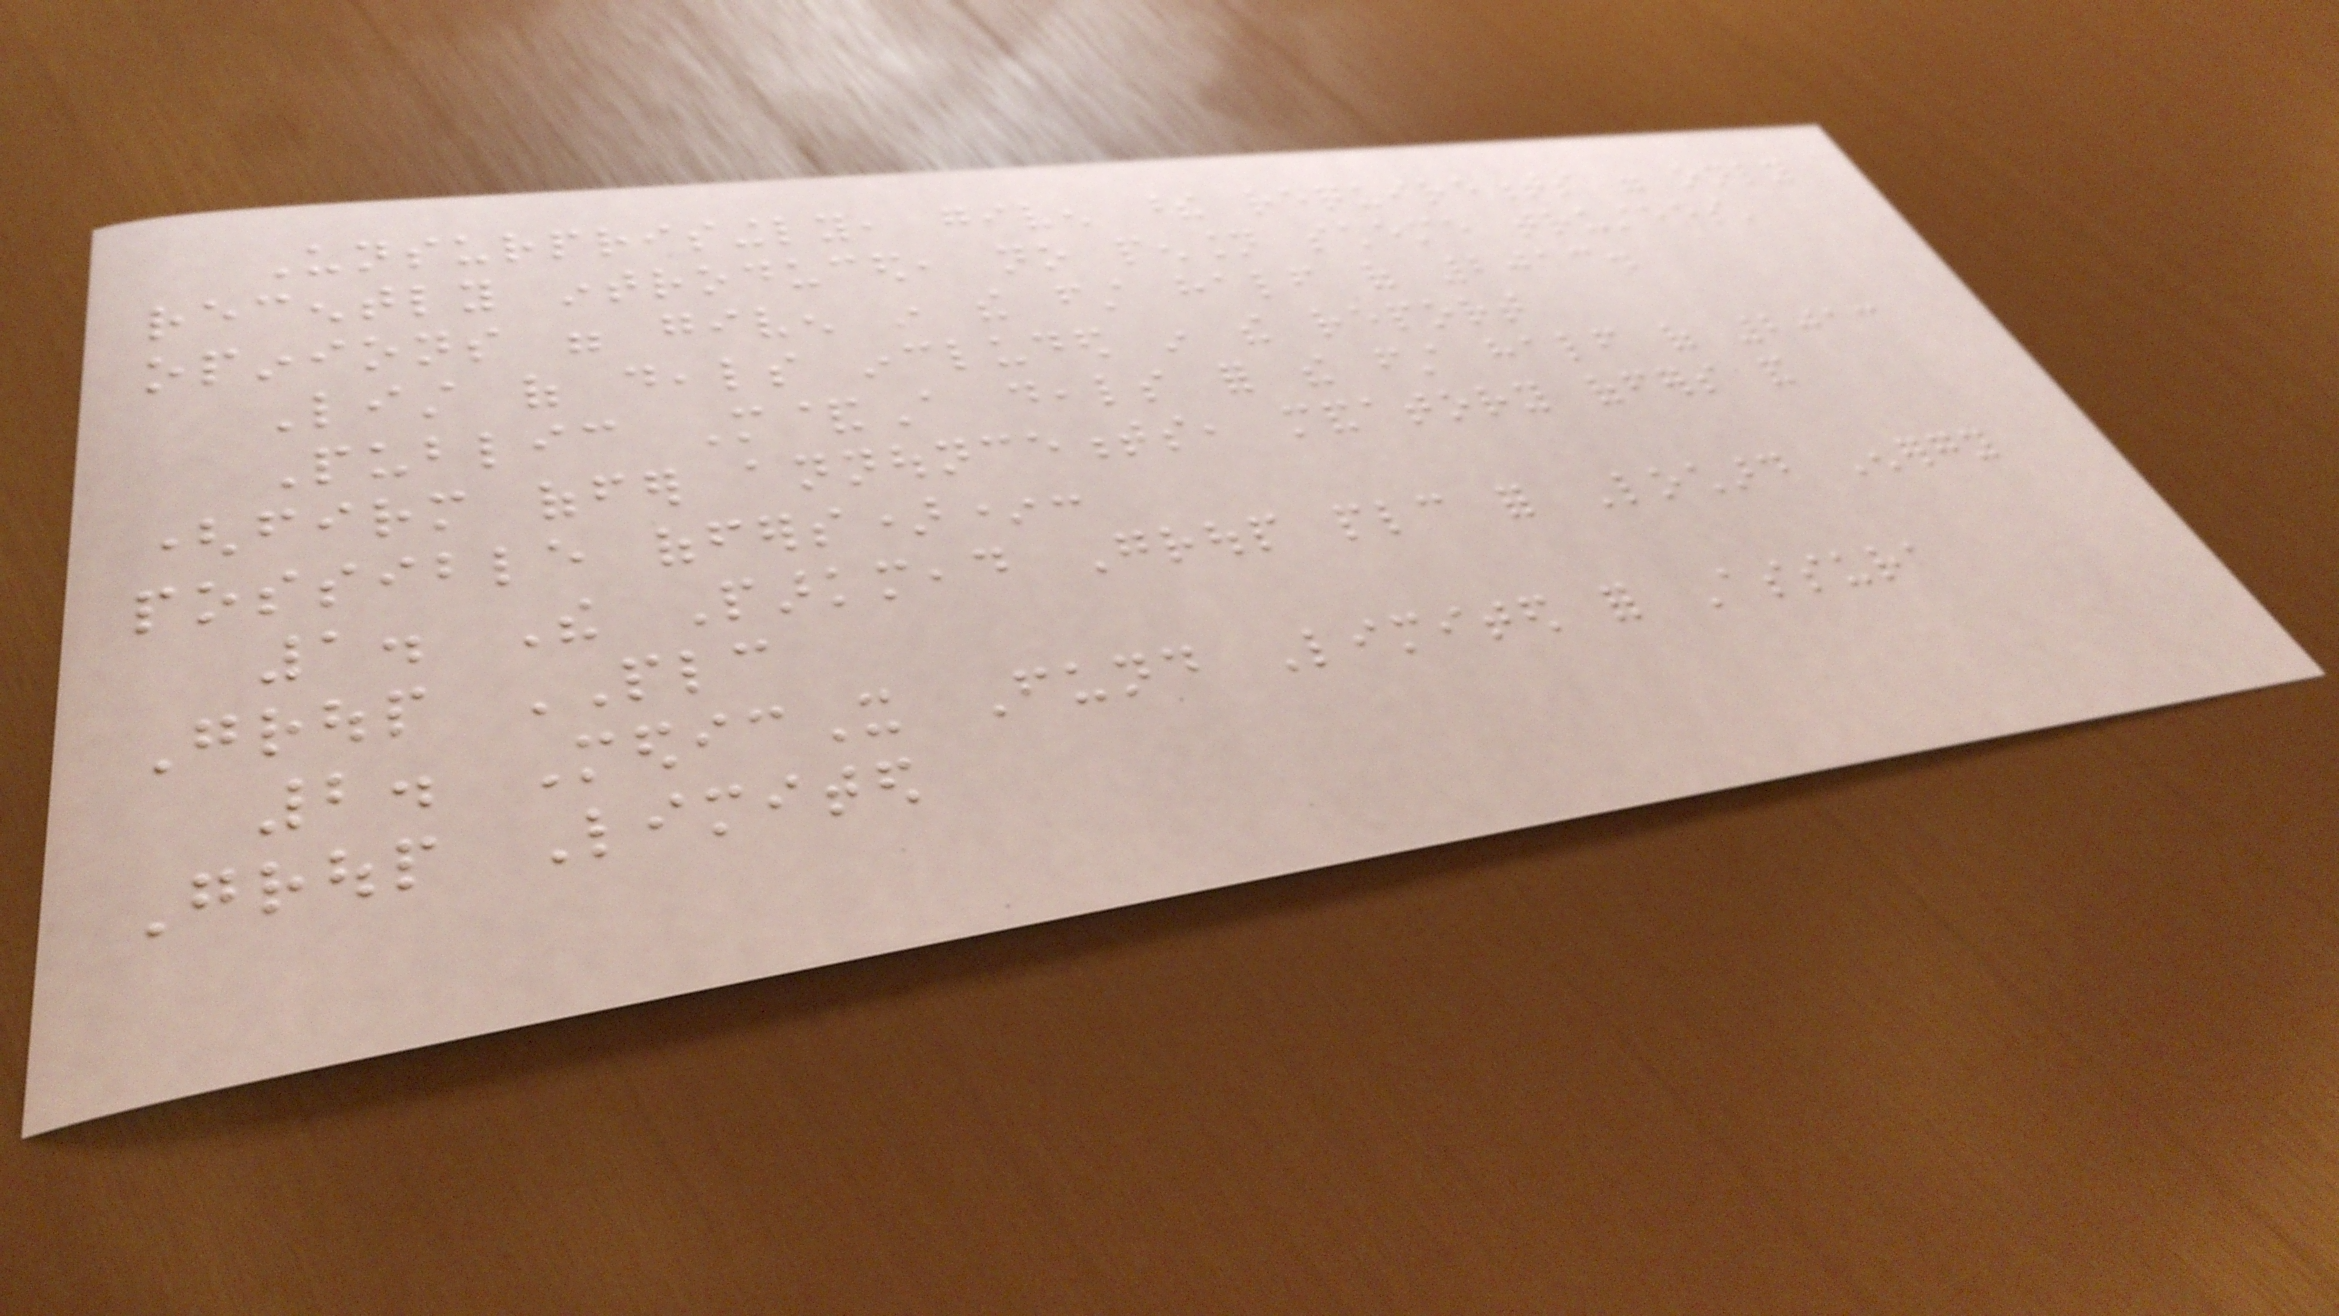Unsurprisingly, given these requirements were only
recently introduced, no pension scheme trustees'
opinions were given in the first half of 2013.
List of deals included in the report
Public M&A deals for the first half of 2013
(firm offer announcements, mandatory offers and
possible offers)*:
1. The Parkmead Group plc for Lochard Energy
Group PLC
2. MedicX Fund Limited for Assura
Group Limited
